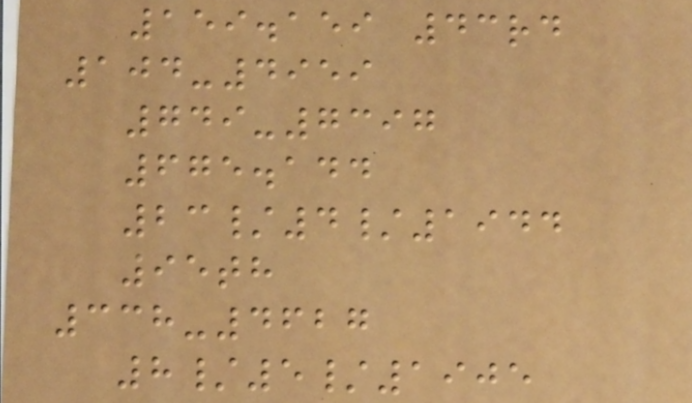159.159 43rd
104-4959
749-7397
675.144
23/4/1944
95th
338-4627
8/5/1905
